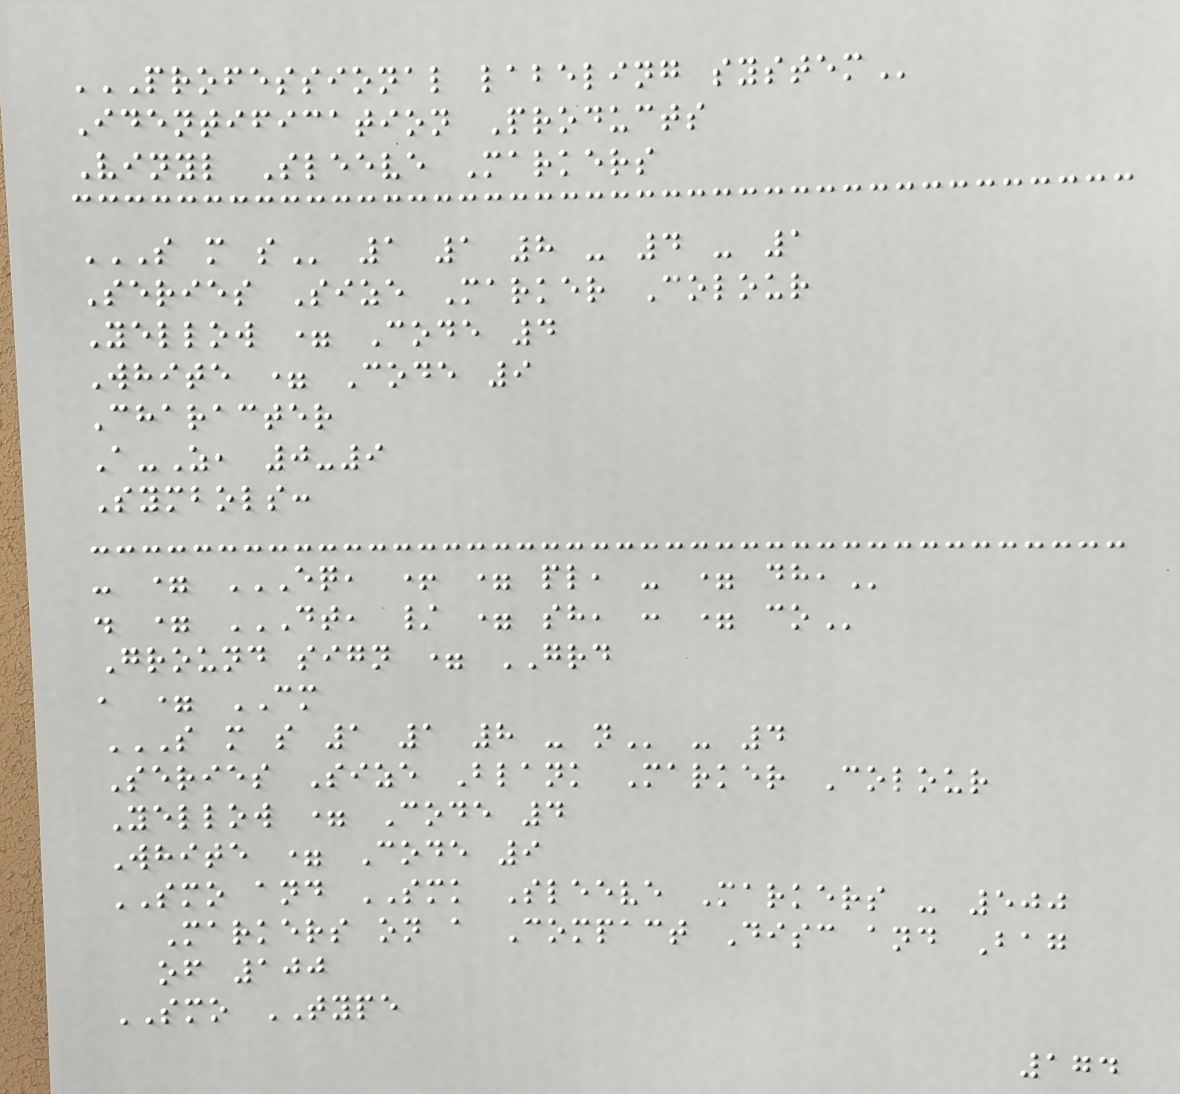PROFESSIONAL LABELING SYSTEM
Identification Products
Vinyl Sleeve Markers
S M S 1 1 8 - 4 - 1
Series Size Marker Colour
Yellow = Code 4
White = Code 9
Character
A-Z, 0-9
Symbols:
- = EQ, + = PL, - = DH,
. = DT, / = SH, : = CO
Ground sign = GRD
, = CM
S M S 1 1 8 - N - 4
Series Size Blank Marker Colour
Yellow = Code 4
White = Code 9
SMO and SMK Sleeve Markers - 500
Markers on a Compact Disc and Bag
of 100
SMO TYPE
174
